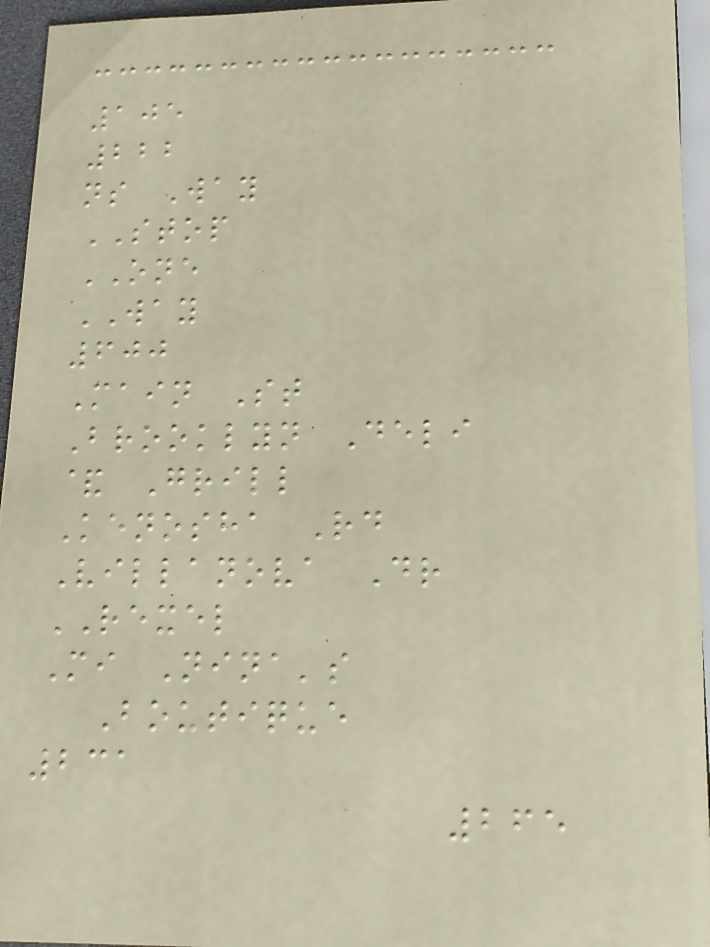105
222
ns Way
STOP
ONE
WAY
600
Main St
Brooklyn Deli
& Grill
Kenosha Rd
Villanova Dr
REXEL
Mi Nina's
Boutique
231
265
